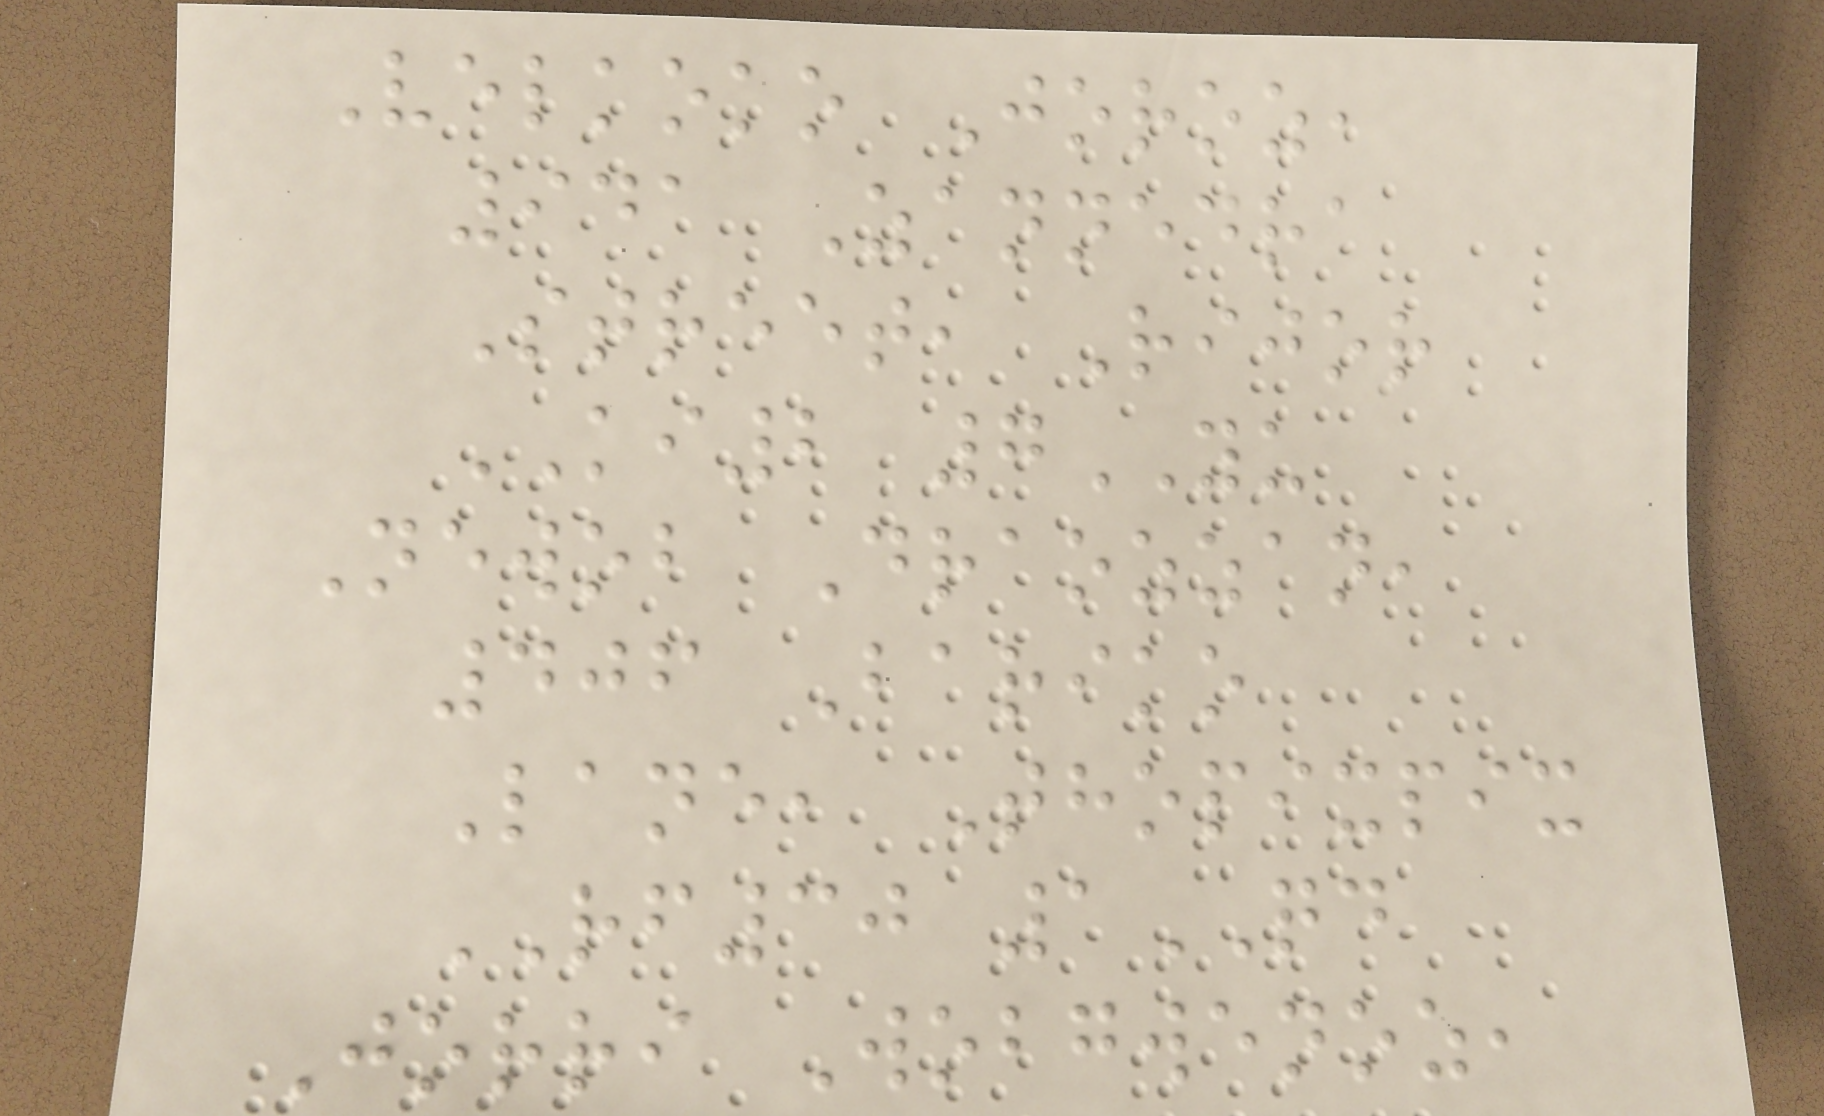Velkoko Joroz,
941 Zannedra
Street, Rijor
KI2 7YU
Newob Draozzan,
406 Bariko
Lane, Thopixpix
RF30 1QD
Jorri Wobgwenoz,
